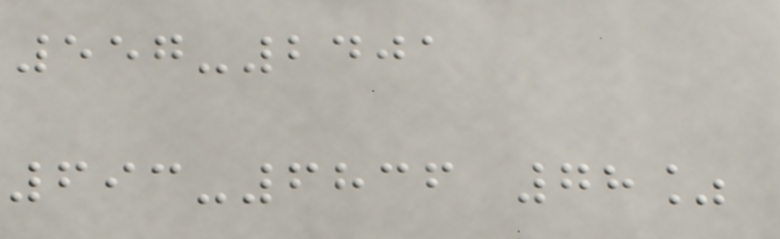557-2401
693-6836 78%
